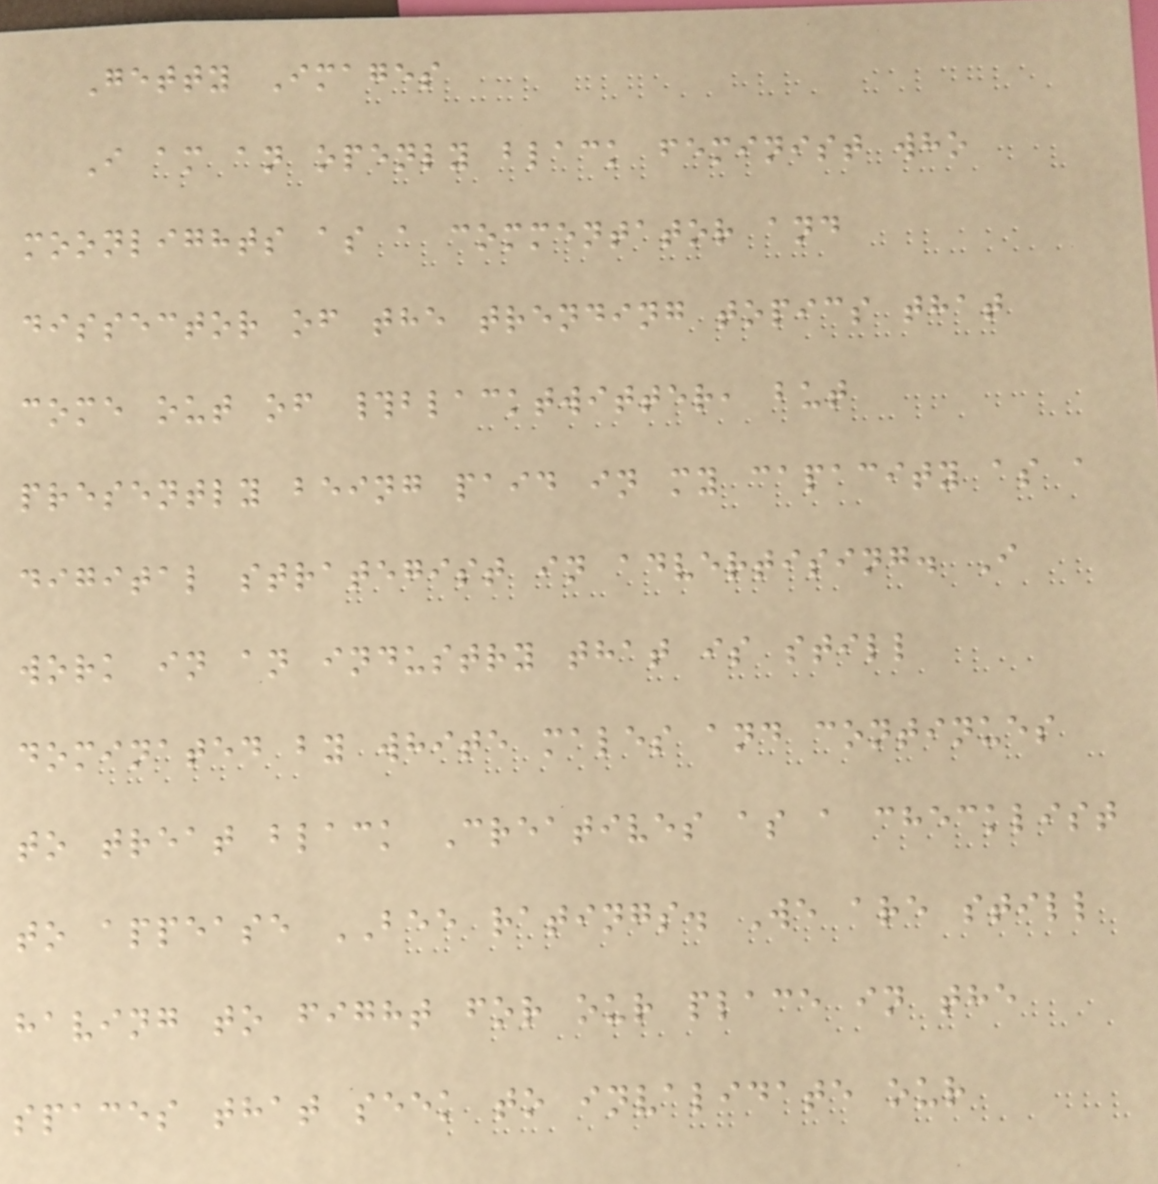Getty Images
I am an openly black feminist who
moonlights as a commentator and
dissector of the trending topics that
come out of #blacktwitter, but
presently being paid in my capacity as a
digital strategist in advertising. I
work in an industry that is still
dominated by white males and continues
to treat black Creatives as a checklist
to appease BEE ratings. We are still
having to fight for our place in the
spaces that seek to invalidate our
